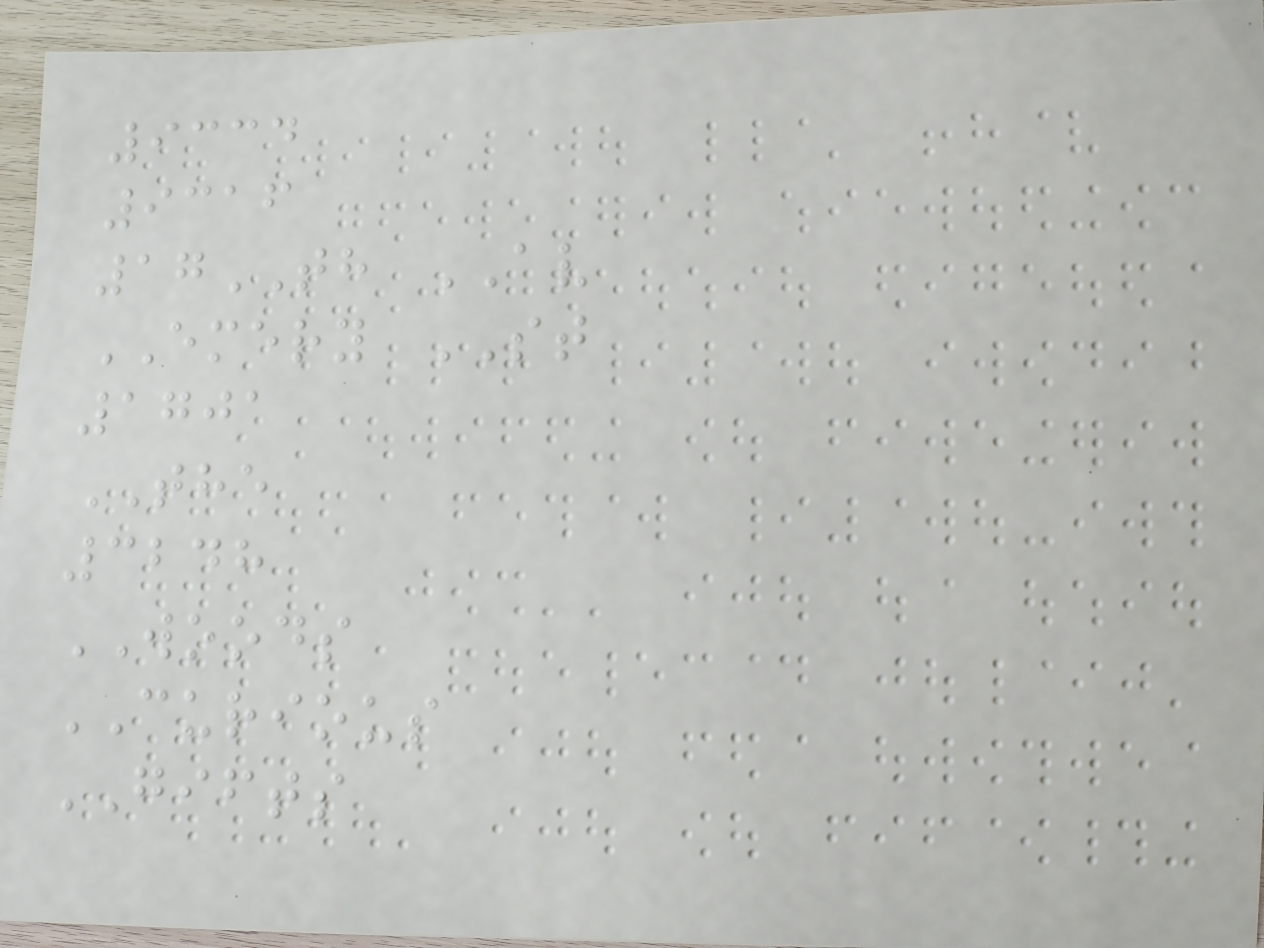9334
9316
17TH AV
EMERY ST
1701
THE
3248
WOODS
CURIOUS
GIFTS
